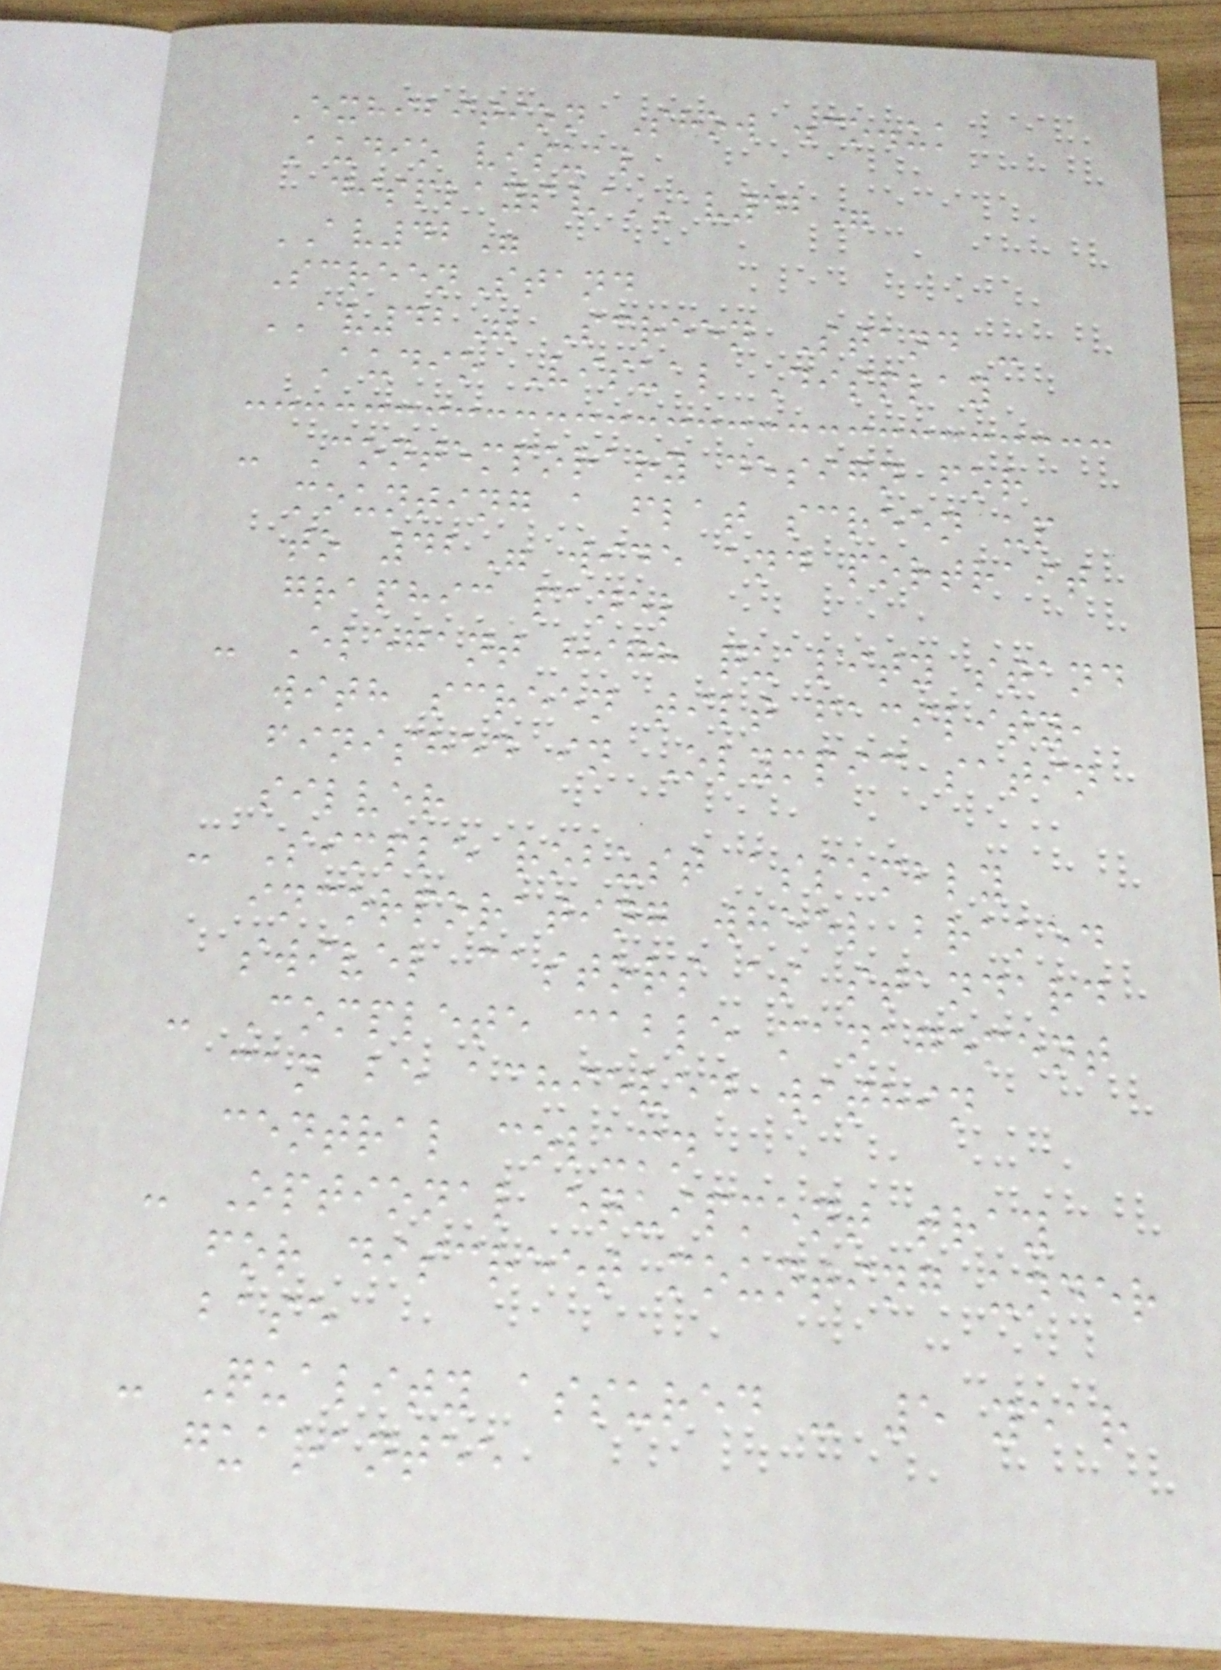Exhibition Show .co.uk
Audio visual
displays/AV42"
AV42"
ScreenStand
AV42" Screen Stand -
Audio Visual Display
- Contemporary design for
mounting a flat screen up
to 42" wide and portrait
graphic panel
- Elegant high quality stand
with screen tilt facility,
finished in Olympic satin
silver
- Simple robust assembly
incorporating wheel braked
swivel castors as standard
- Complete cable management
can be achieved within
central column
- Optional equipment tray
for discreet mounting under
base
- Quality assured - 5 year
guarantee
